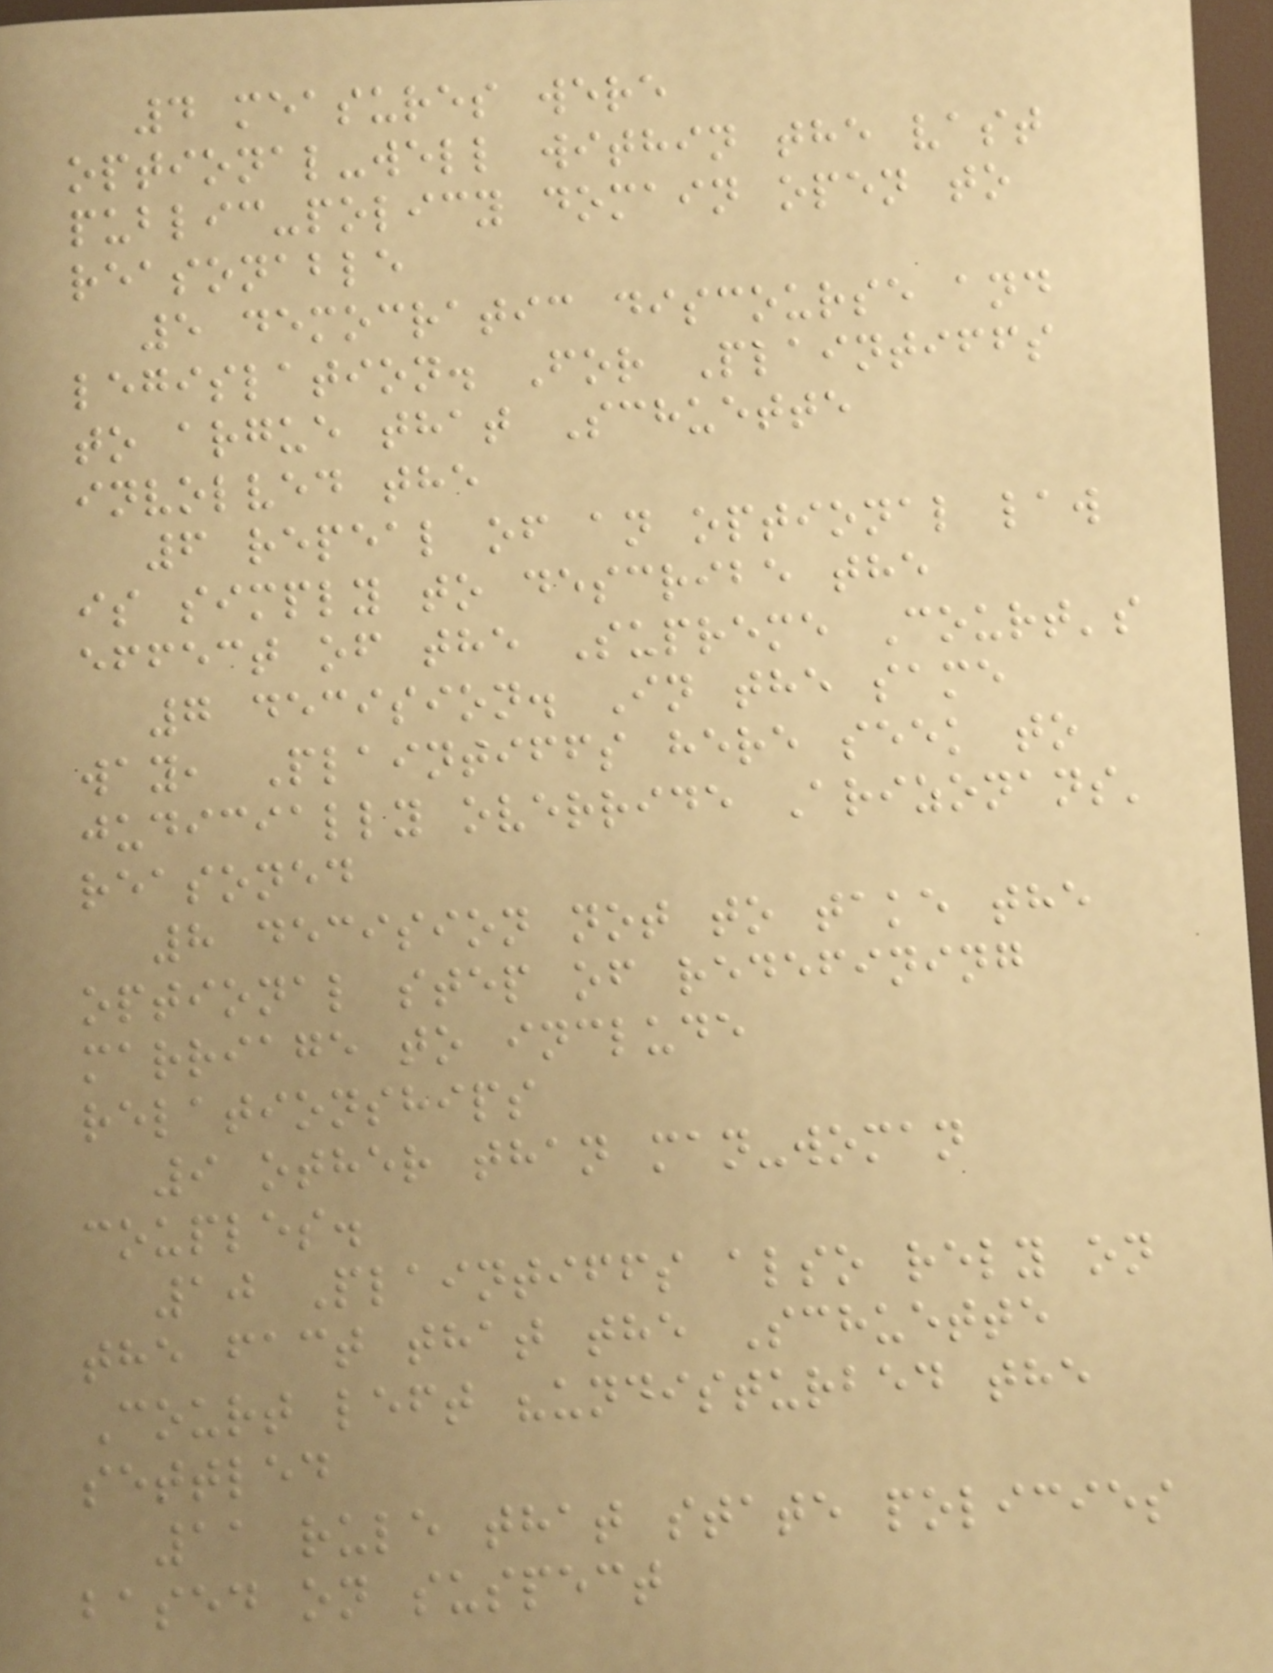4 measures were
optional-well within the vast
public-policy domain open to
reasonable
5 democratic discourse and
legislation. For Plaintiffs
to argue that Schuette
involved the
6 repeal of an optional law
is simply to describe the
effect of the Supreme Court's
7 decision. In the same
way, Plaintiffs here seek to
judicially override Arizonans'
reasoned
8 decision not to take the
optional step of redefining
marriage to include
relationships
9 other than man-woman
couples.
10 Plaintiffs also rely on
the fact that the Schuette
Court left "undisturbed the
settled
11 rule that state policies
based on suspect
